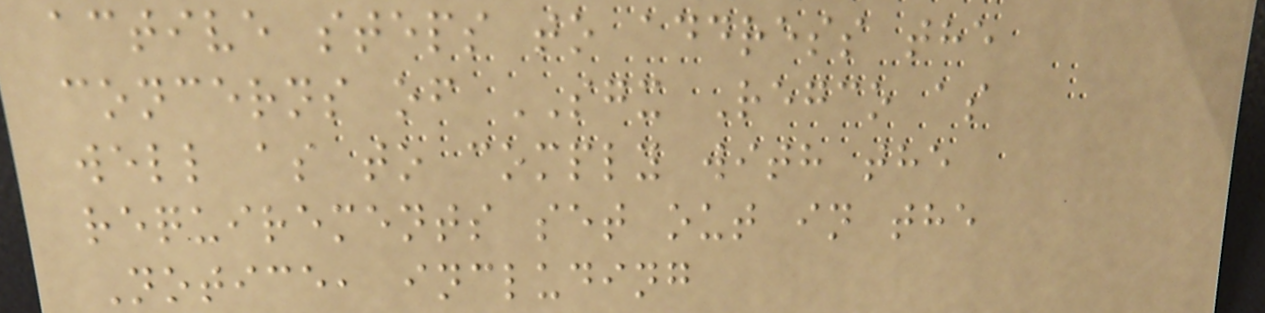active steps to address the
concerns of SGX Regco as
well as to comply with the
requirements set out in the
Notice, including
